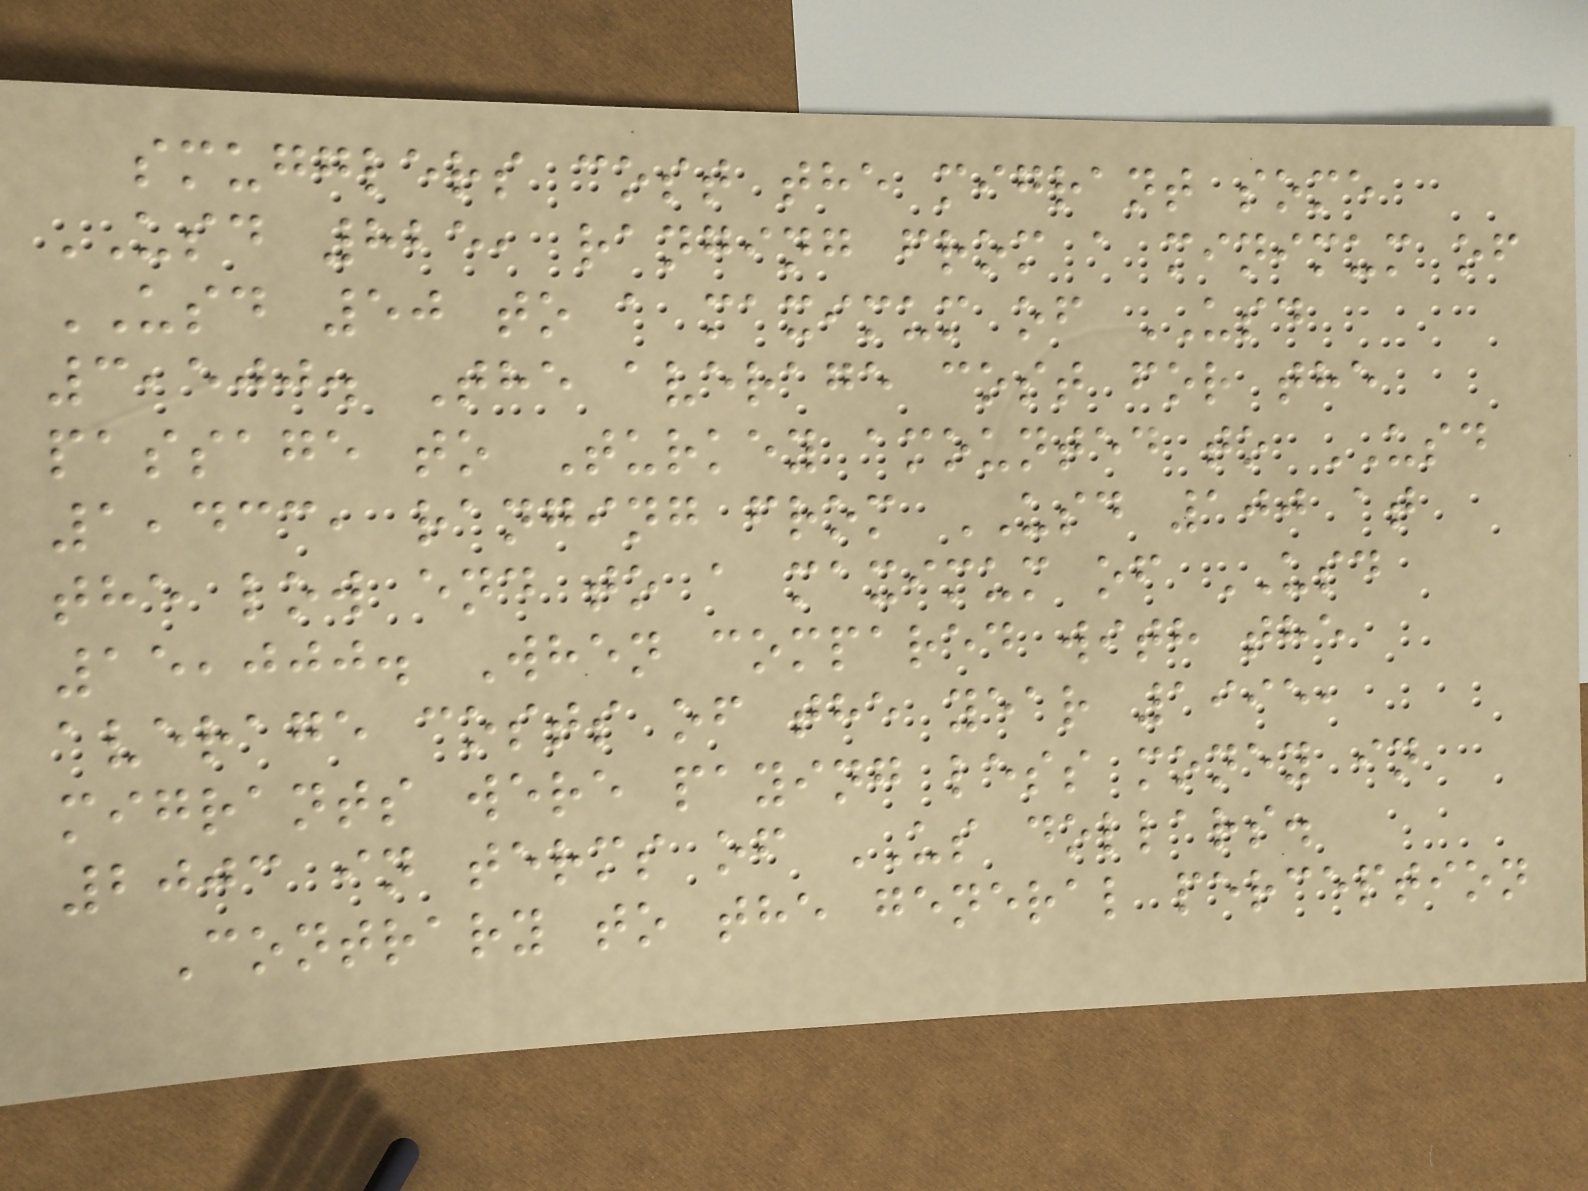smugglers cost the migrant some
USD 825, ranging from a minimum of
USD 50 to a maximum of USD
3,500. The average cost for the
passage to Turkey amounted to USD
1,433, ranging from USD 100 at
the low end to a maximum of USD
15,000. When compared with the
average costs of the year 1995,
migrants were paying less money in
2003 in terms of US dollars.
Contrary to the general perception
